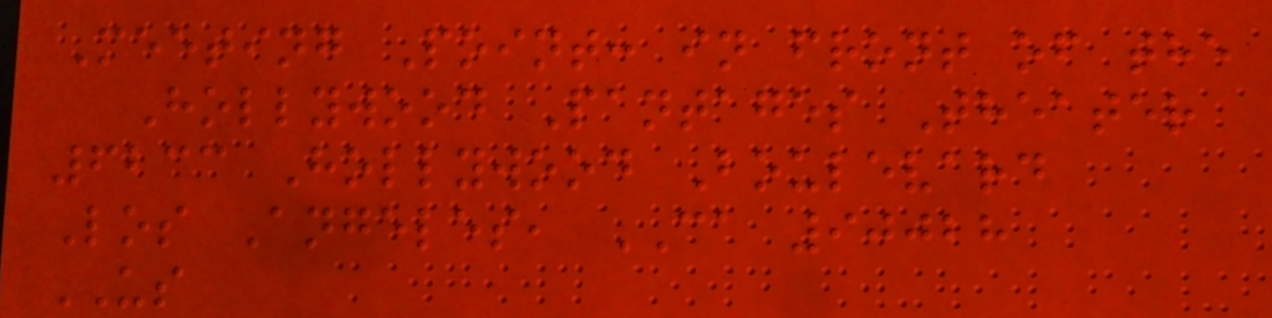Meeting Point: in front of the
Hollywood Pantages Theater
6233 Hollywood Boulevard
Los Angeles, CA 90028
US
